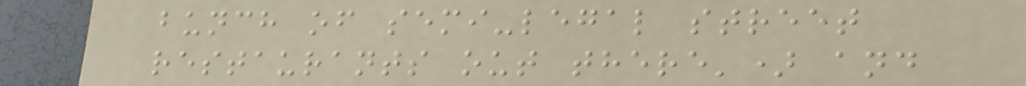bunch of semi-legal street
restaurants out there') and
